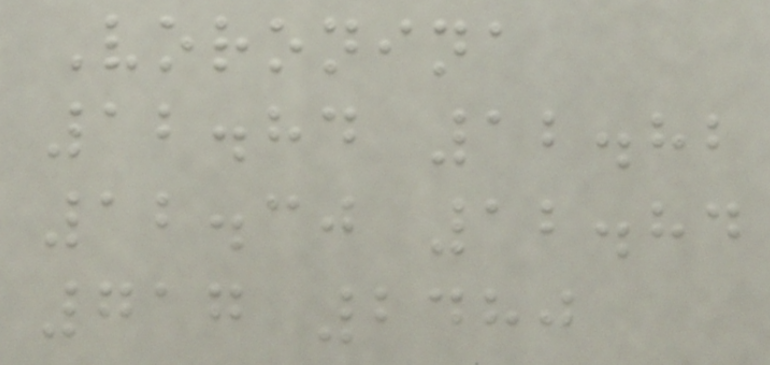Voronina
12.84 12.82
12.30 12.84
717 2480
